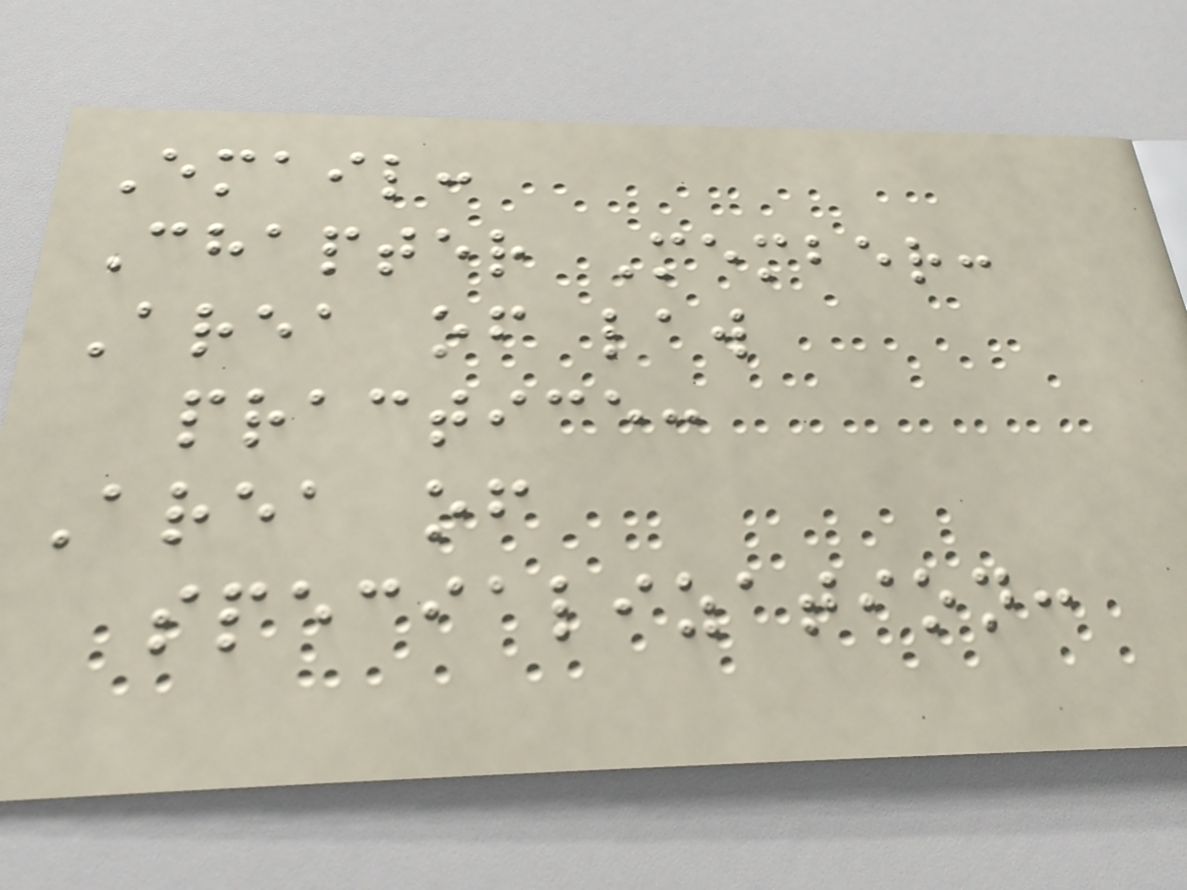Email:
Chapter Member:
Area of law
practice:
Area of
specialization:
